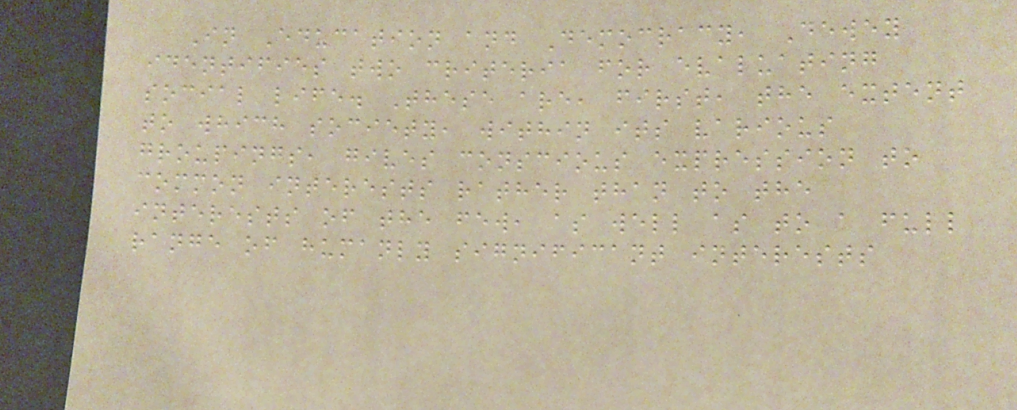In Education and Democracy, Dewey
identifies two criteria for evaluating
social life. These are, first, the extent
to which society, within its various
groupings, gives conscious expression to
common interests rather than to the
interests of the few, as well as to a full
range of humanly significant interests
